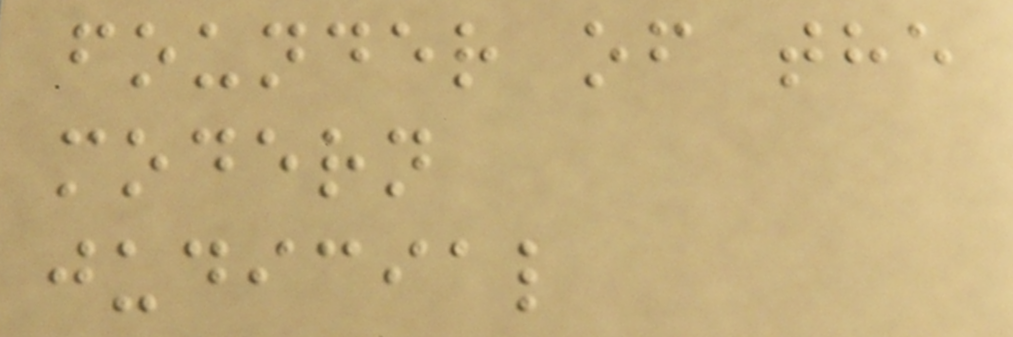founder of the
modern
judicial
